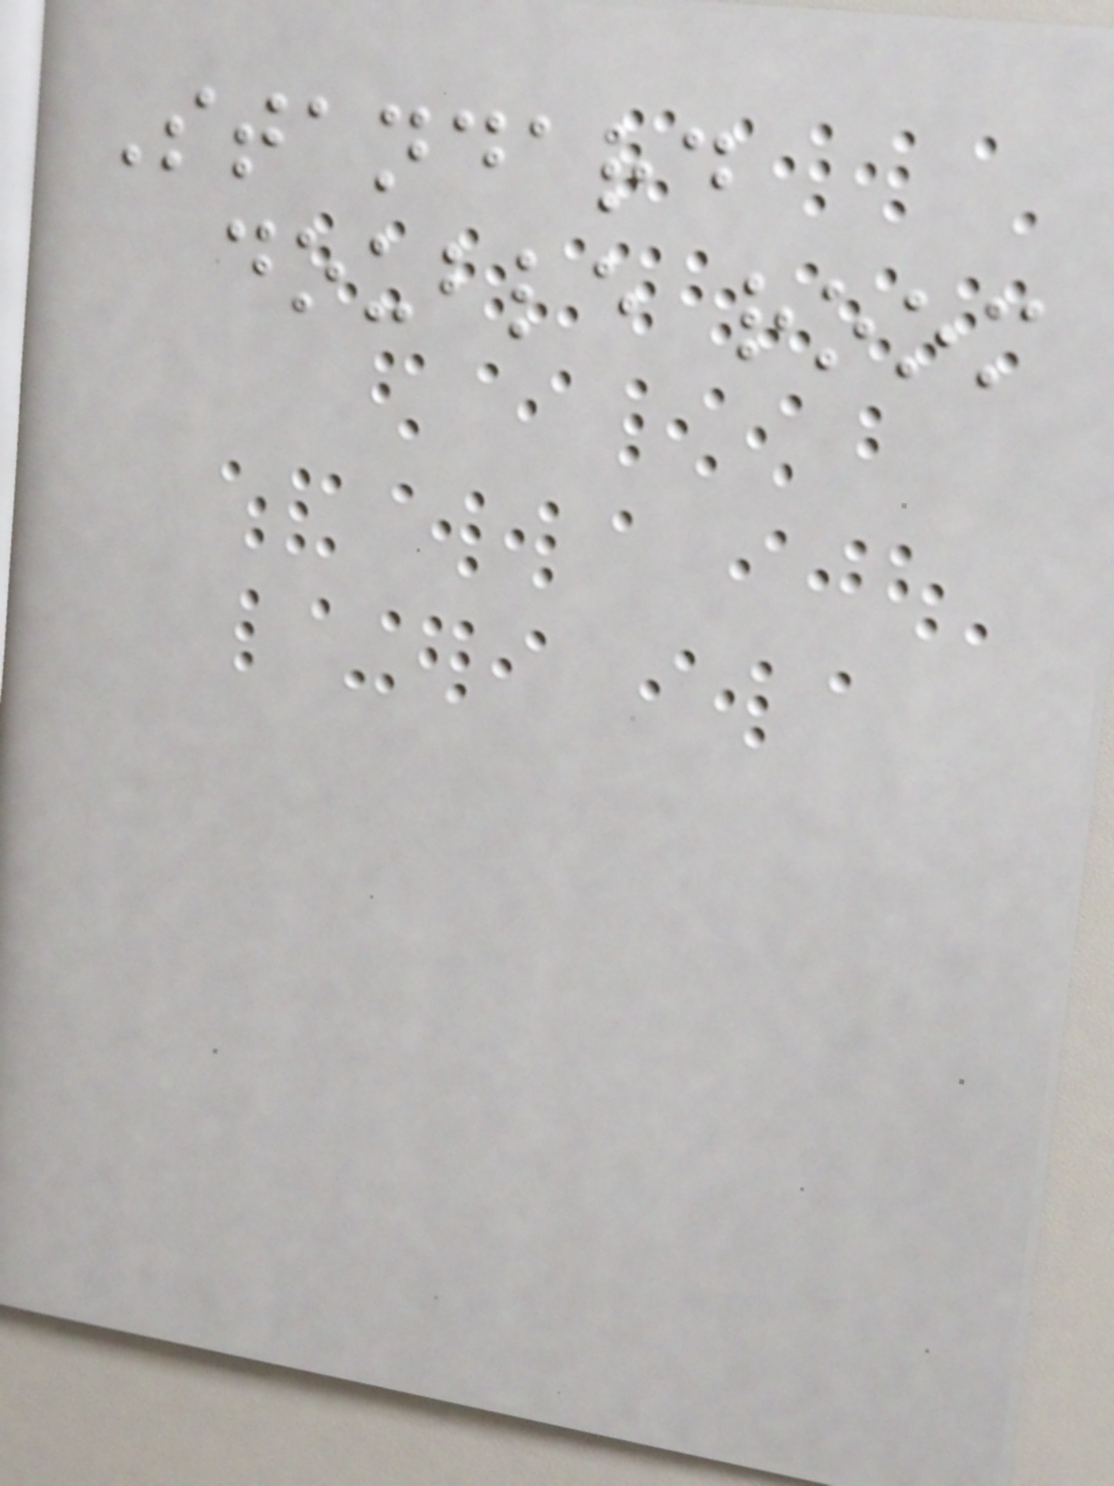Standard
double room
